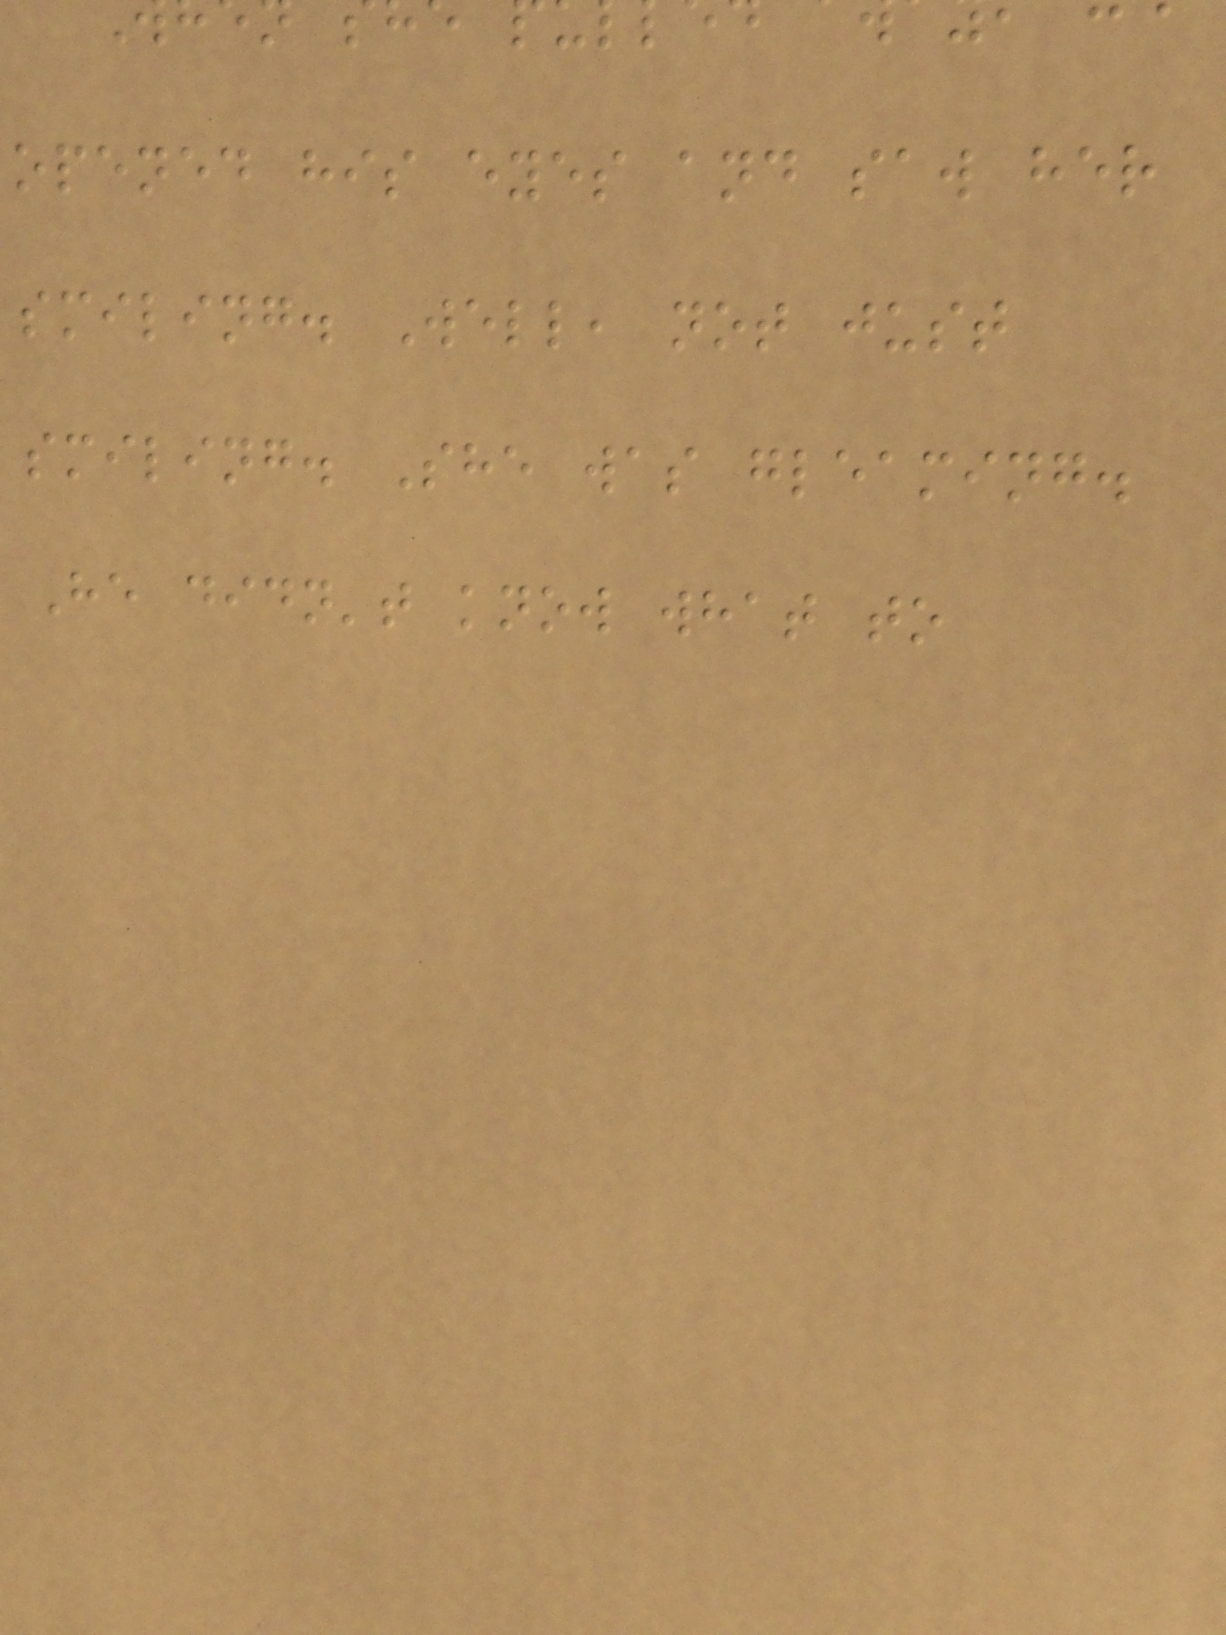opened his eyes and saw her
smiling. Well, not just
smiling. She was gleaming.
He didn't know what to
